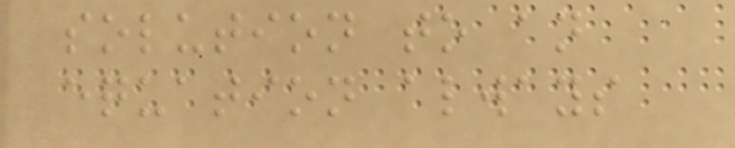solution to an
equation always
